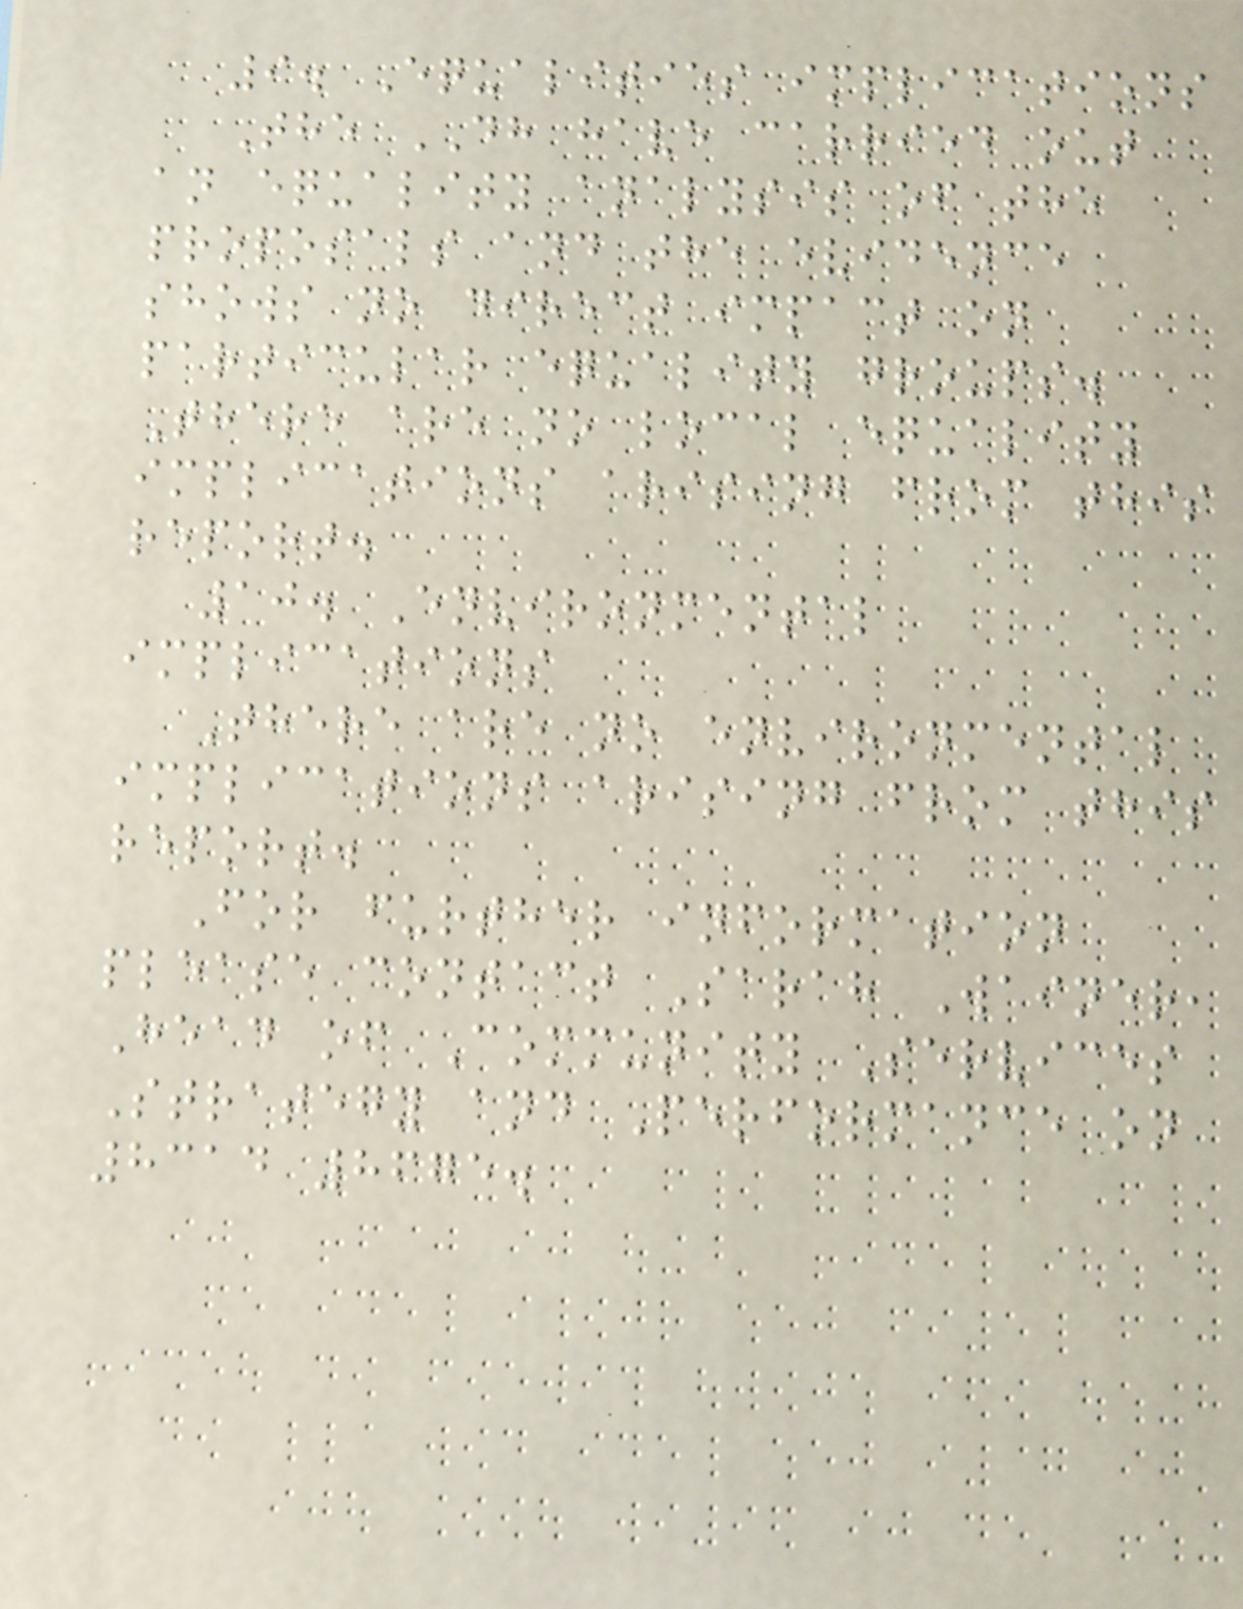9. Equalities implications
The DH have carried out
an equality analysis of the
proposals and the evidence
shows no direct impact on
particular equality groups.
There are no local equality
implications arising from this
report.
10. Environmental
implications
There are no environmental
implications arising from this
report.
For further information
please contact Sarah Wainer,
Head of Community Services
Strategy and Performance on
8314 8675.
